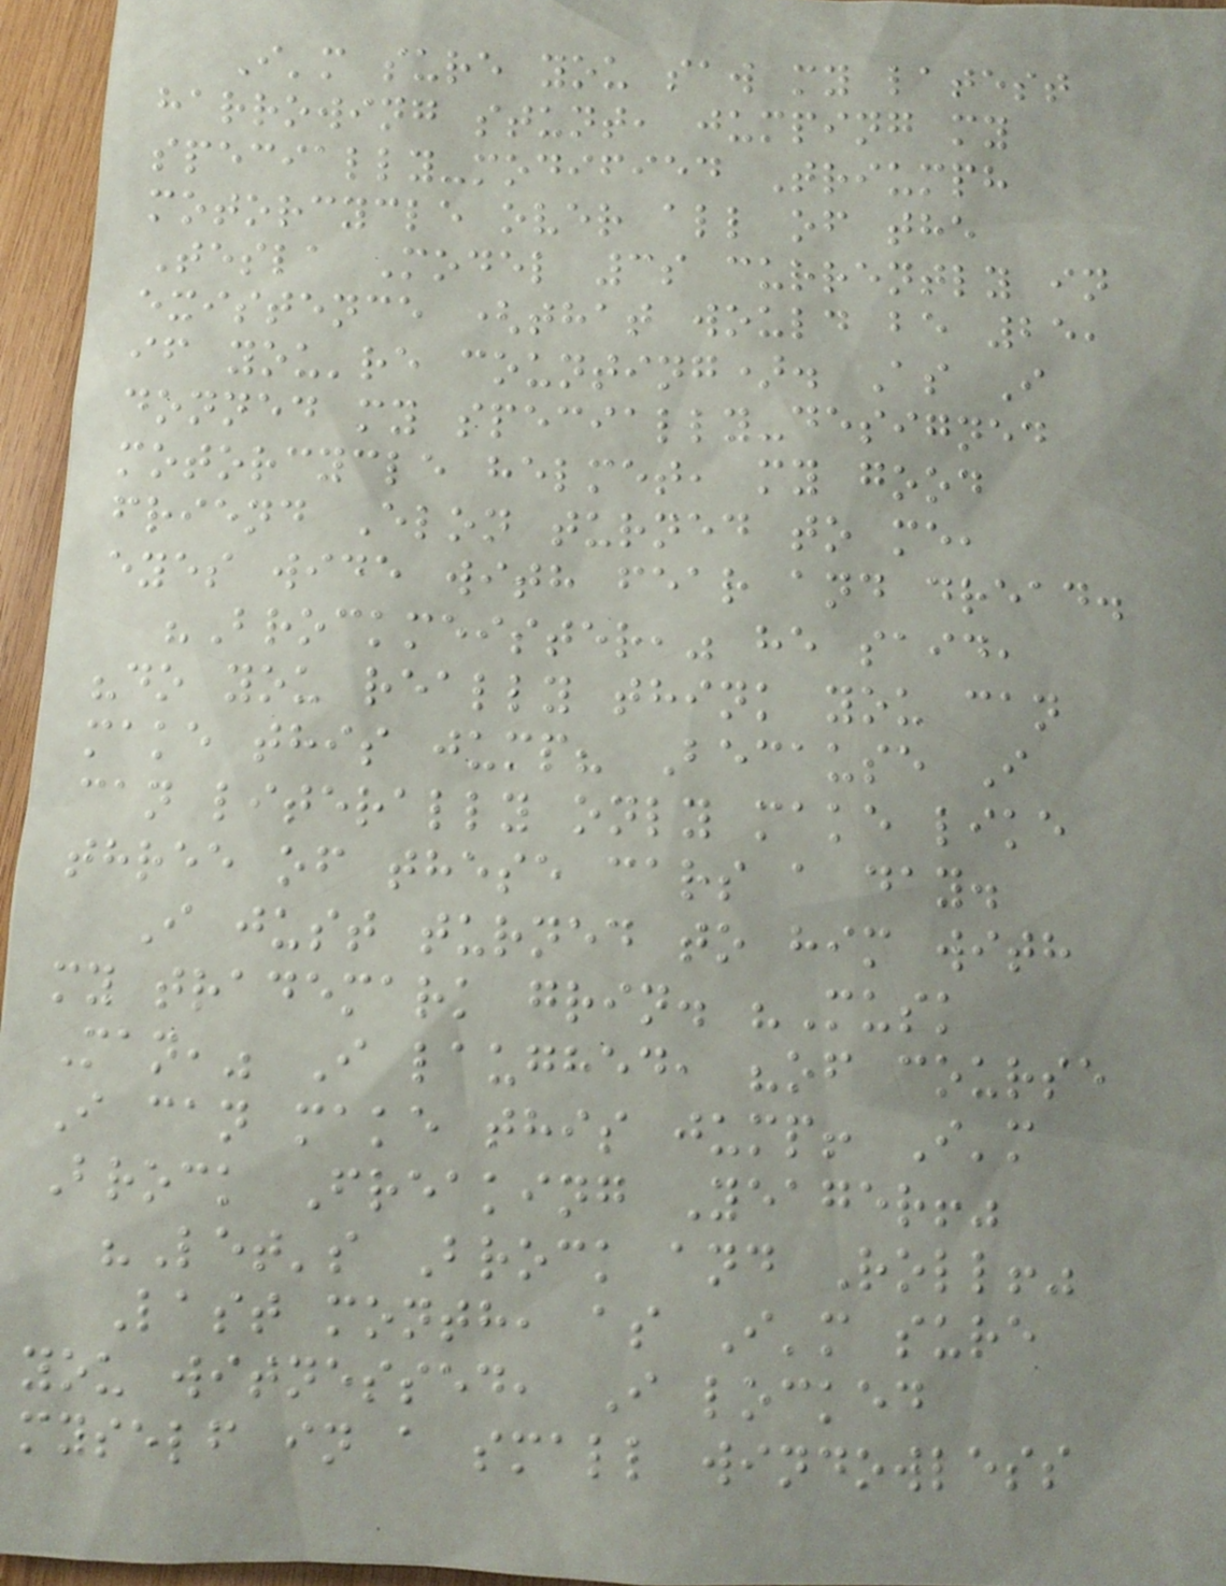I'm sure you saw my latest
harrowing stunt, jumping my
specially-modified Triumph
motorcycle over all of the
Tesla Model 3s currently in
existence (that would be 25,
if you're counting). As I
donned my specially-designed
motorcycle helmet, my good
friend Elon turned to me,
eyes wide with fear and dread.
"Brockmeister," he said,
"do you really think you can
make this jump? Because I
can literally only make like
three of these cars a day.
I just turned to him with
my trademark grin. "Musk
Man," I laughed, "of course
I can make this jump! I'm
Brock Freaking Yeager!"
"Let's Brock and Roll!"
Last month, as I'm sure
you witnessed, I locked
myself in a small windowless
